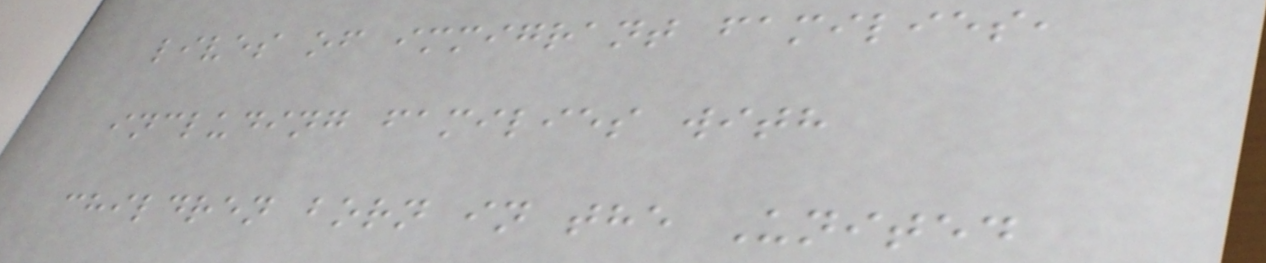lives of immigrant families,
including families with
children born in the United
